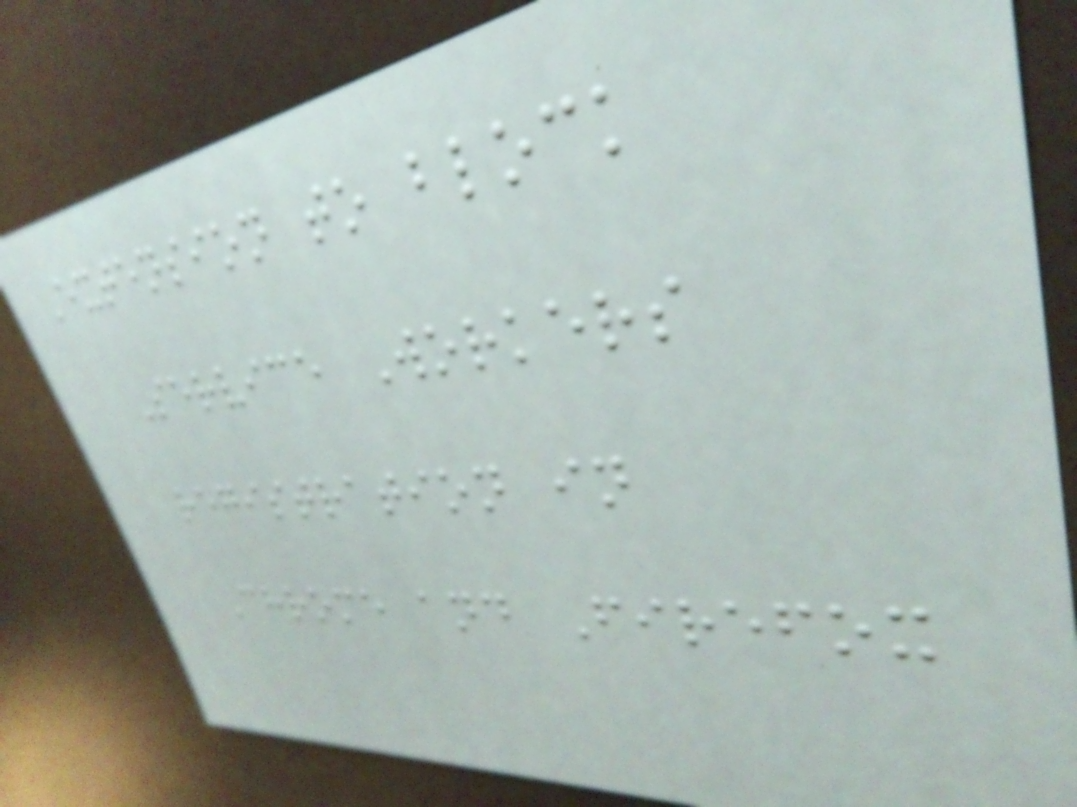Extension to block
Service Workers
registration in
Chrome and Firefox
